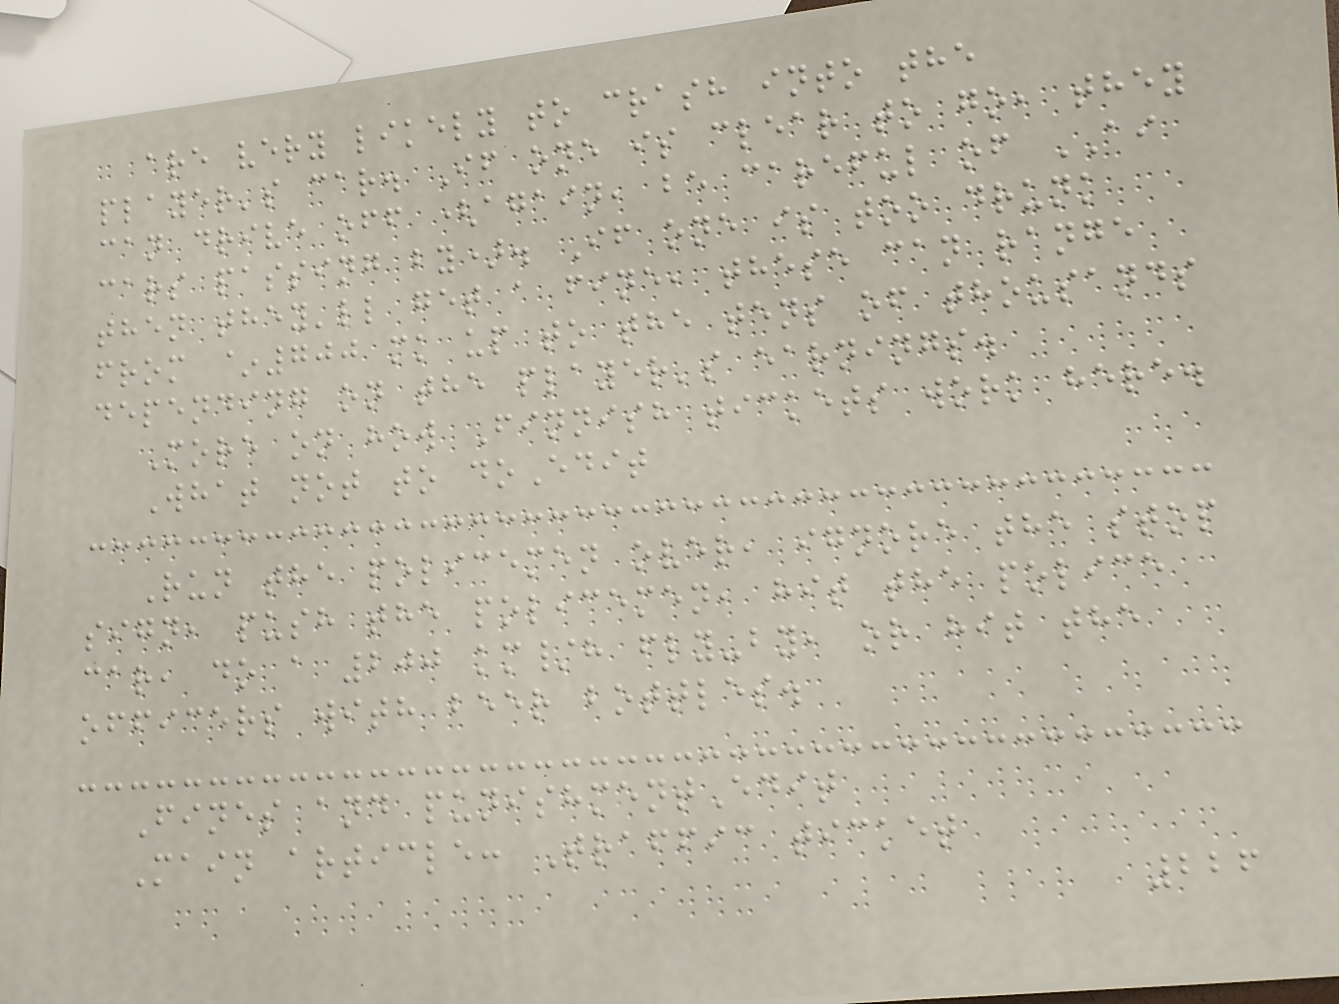are very likely to crash into the
player's car. If one is clear to go, they
can drive off (again, be careful of AI
cars passing by). If one is too drunk
then they'll get a fine, these can range
from ~700 mk up to the tens of thousands
depending on the player's earnings.
More on how Finnish tickets work here.
What not to doEdit
Run the policemen over, ignore the stop
sign, push the policemen, hit the police
car, do a 200 km/h fly-by, or hit the
officers with beer bottles.
Fines and punishmentEdit
Main article: Traffic ticket
226
